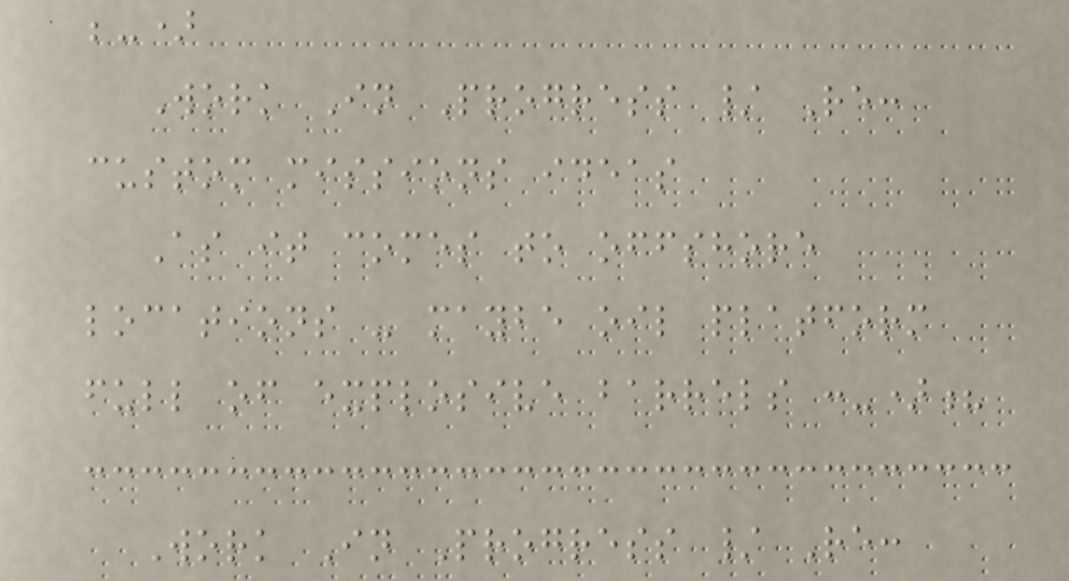;-)
Work In Progress / Re:
custom missions ideas
As it comes to offshore
locations - maybe oil platform
full of explosive barrels :-)?
Work In Progress / Re:
